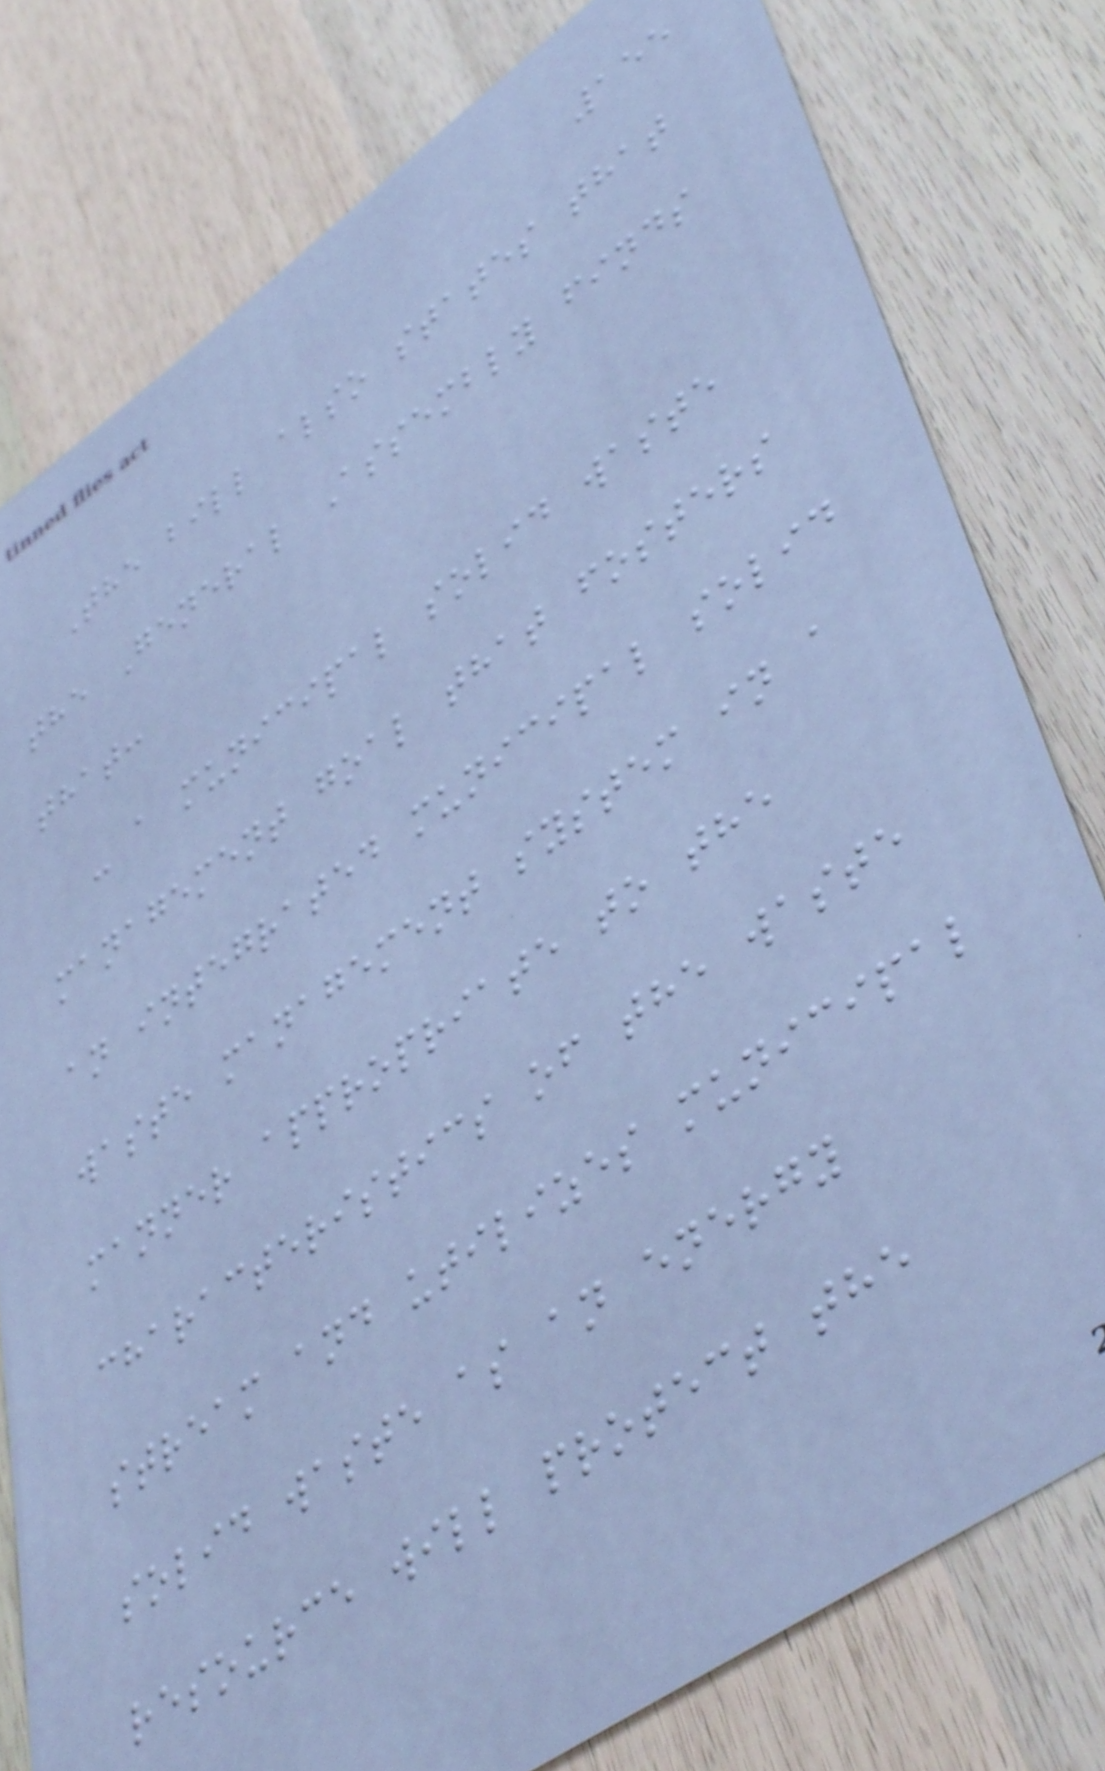155
The bill also states that
the General Assembly finds
that:
- a municipal solid waste
management goal that fosters
an integrated municipal solid
waste management system in a
manner appropriate to the
characteristics of the waste
stream and utilizes municipal
solid waste as an energy
resource will protect the
